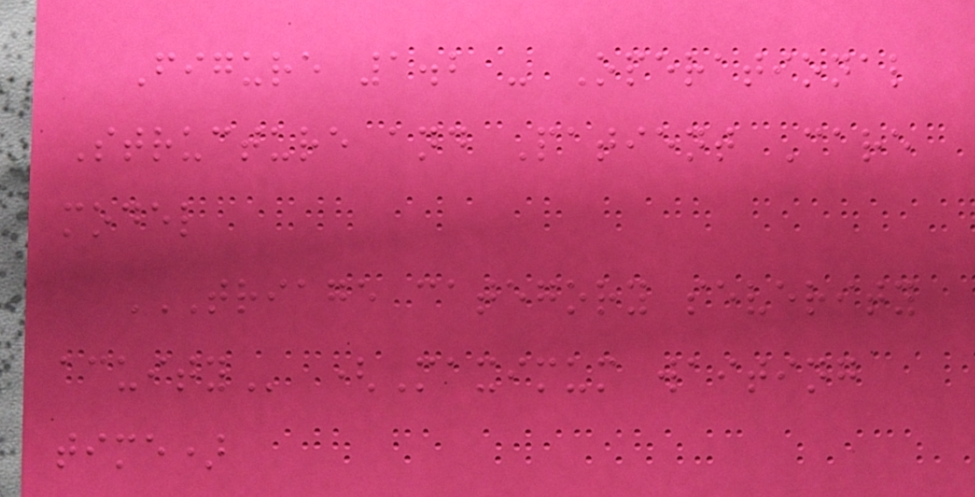Figure 1.2 - Operational
Structure and Patient Care
model
TRIAGE CATEGORY SEVERITY
ACUITY (Maximum waiting
time)
